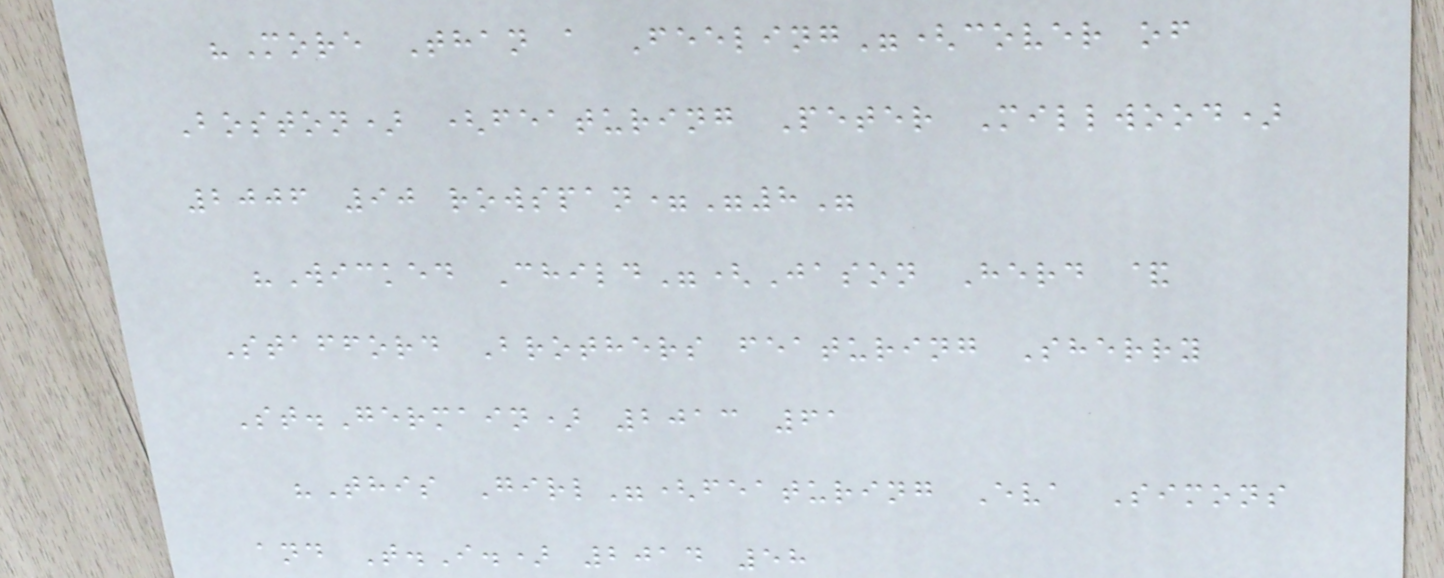"More Than a Feeling"(cover of
Boston) (featuring Peter Millwood)
2006 90 rowspan="8"
"Wicked Child"(Jason Herd &
Stafford Brothers featuring Sherry
St.Germain) 2013 61
"This Girl"(featuring Eva Simons
and T.I.) 2014 58
